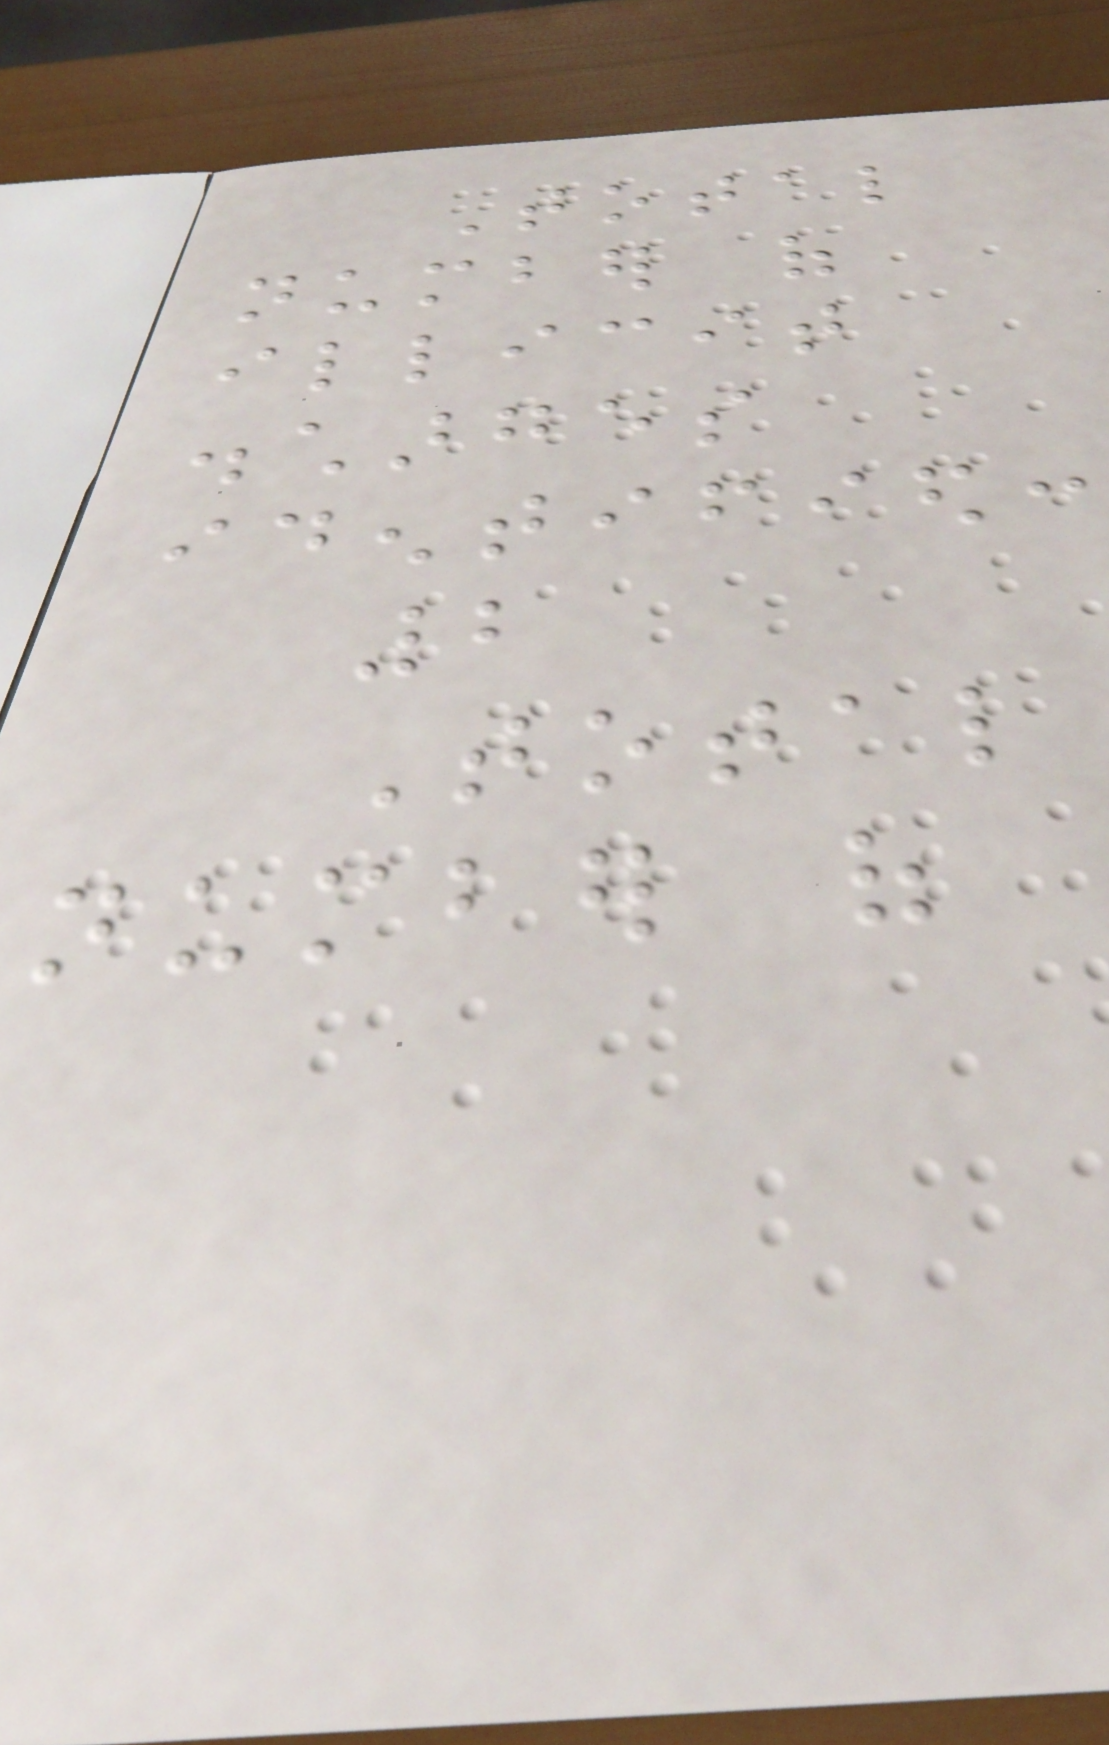Total
number of
illicit
discharges
identified:
2
Total
number of
